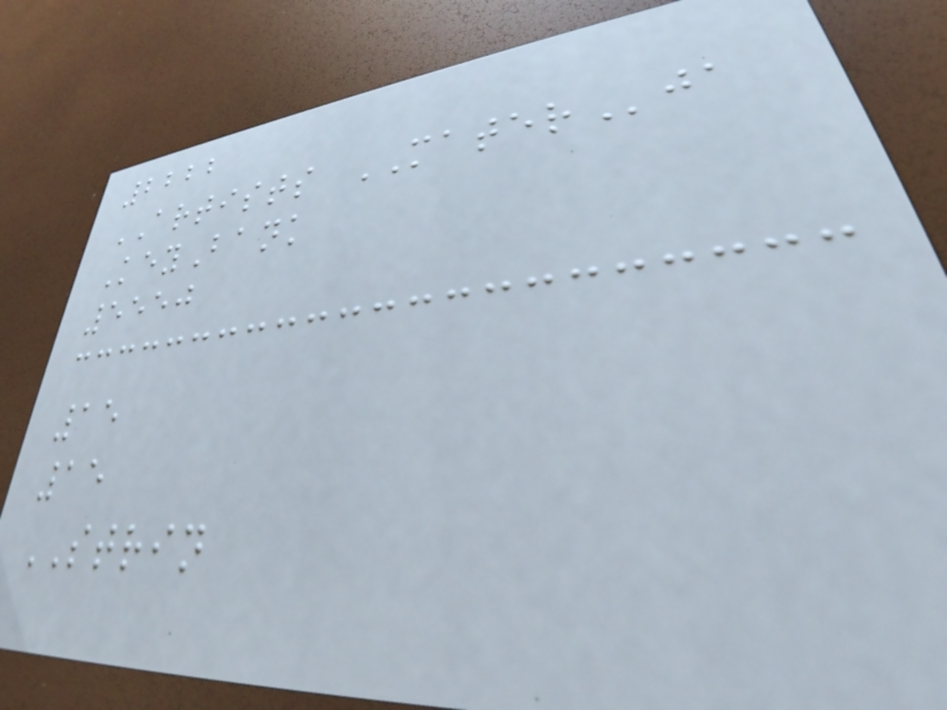2222
ARTISTS MATERja
KeyBank
5550
15
15
STRIN
